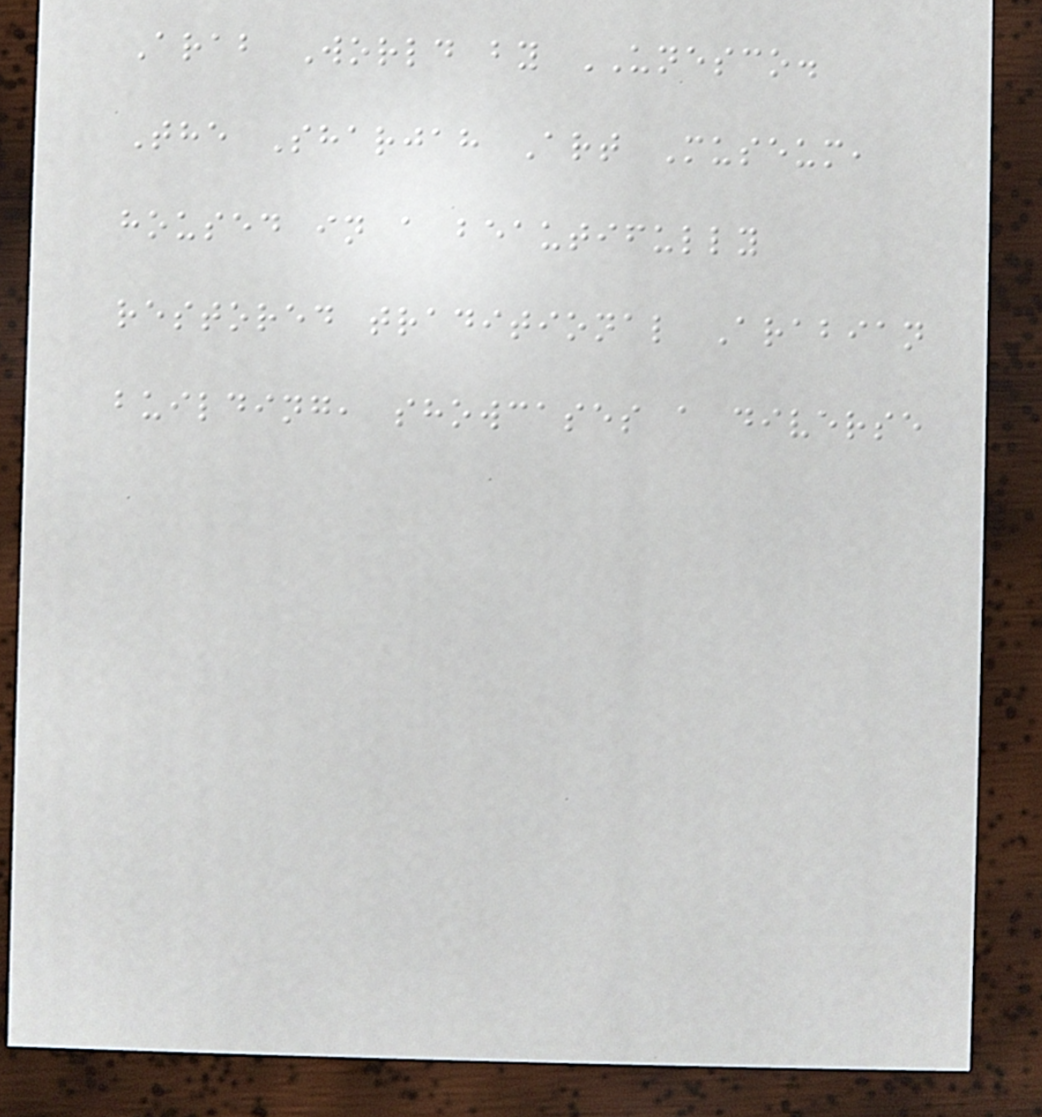Arab World by UNESCO.
The Sharjah Art Museum,
housed in a beautifully
restored traditional Arabian
building, showcases a diverse
